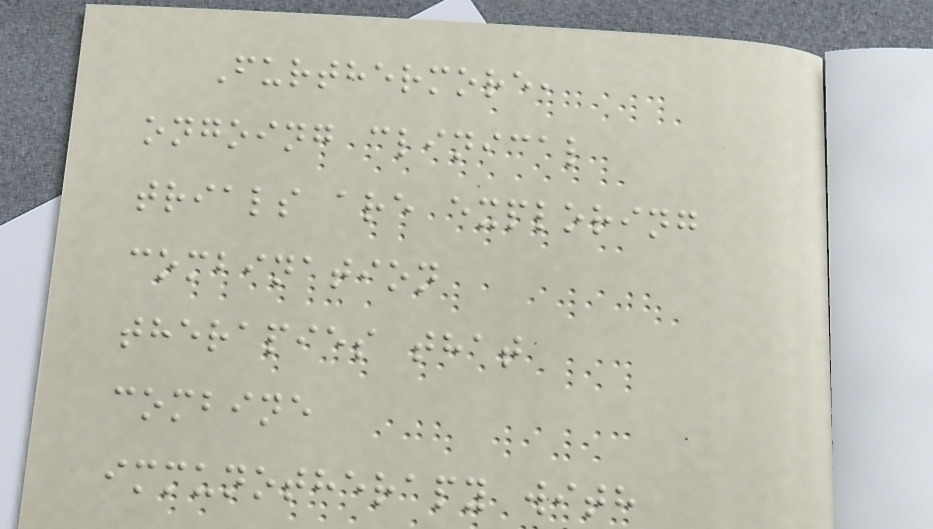Furthermore,
ongoing clinical
trials are exploring
combination
therapies that
combine
immunotherapy with
